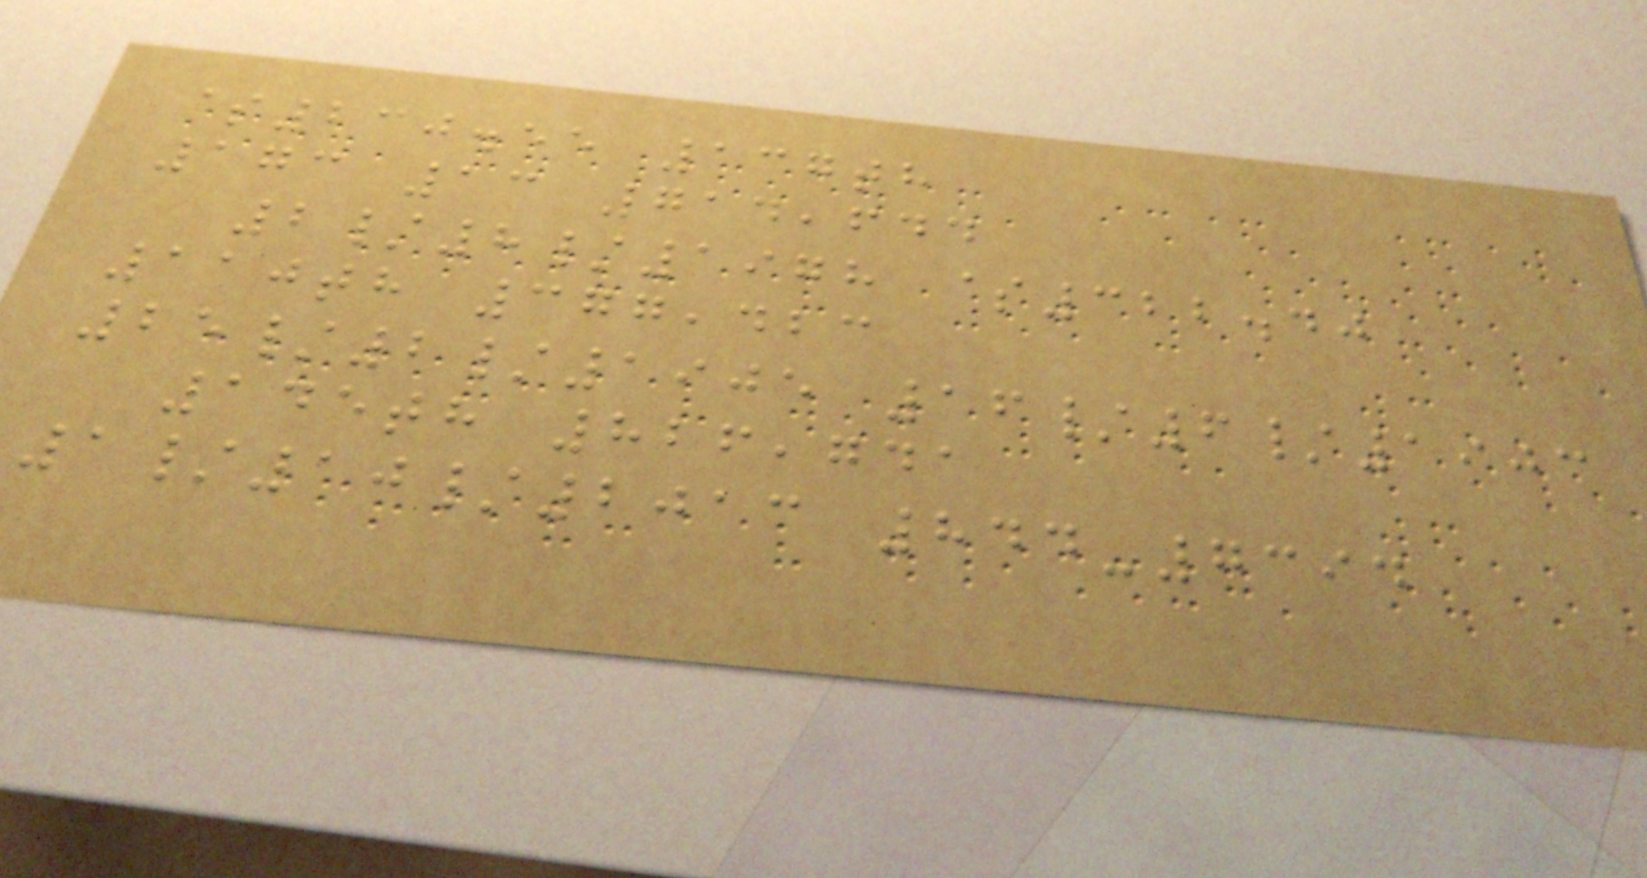$230.55 137th
173 13 714,644
2/8/1978 $322.40
110th 377,423
25/2/1905 16/6/1903
145th 826,741
1/10/2013 844-7394
